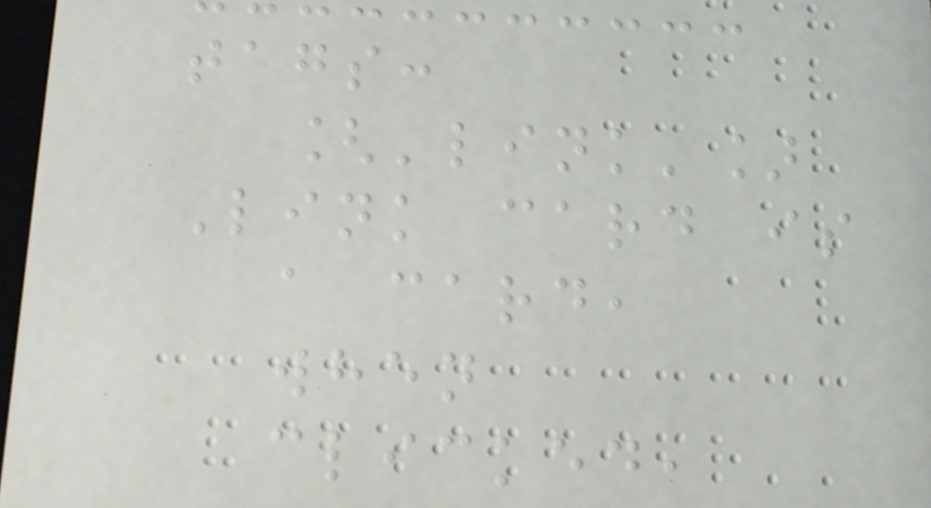tags:
['link']
Link card is
a card,
when
clicked,
